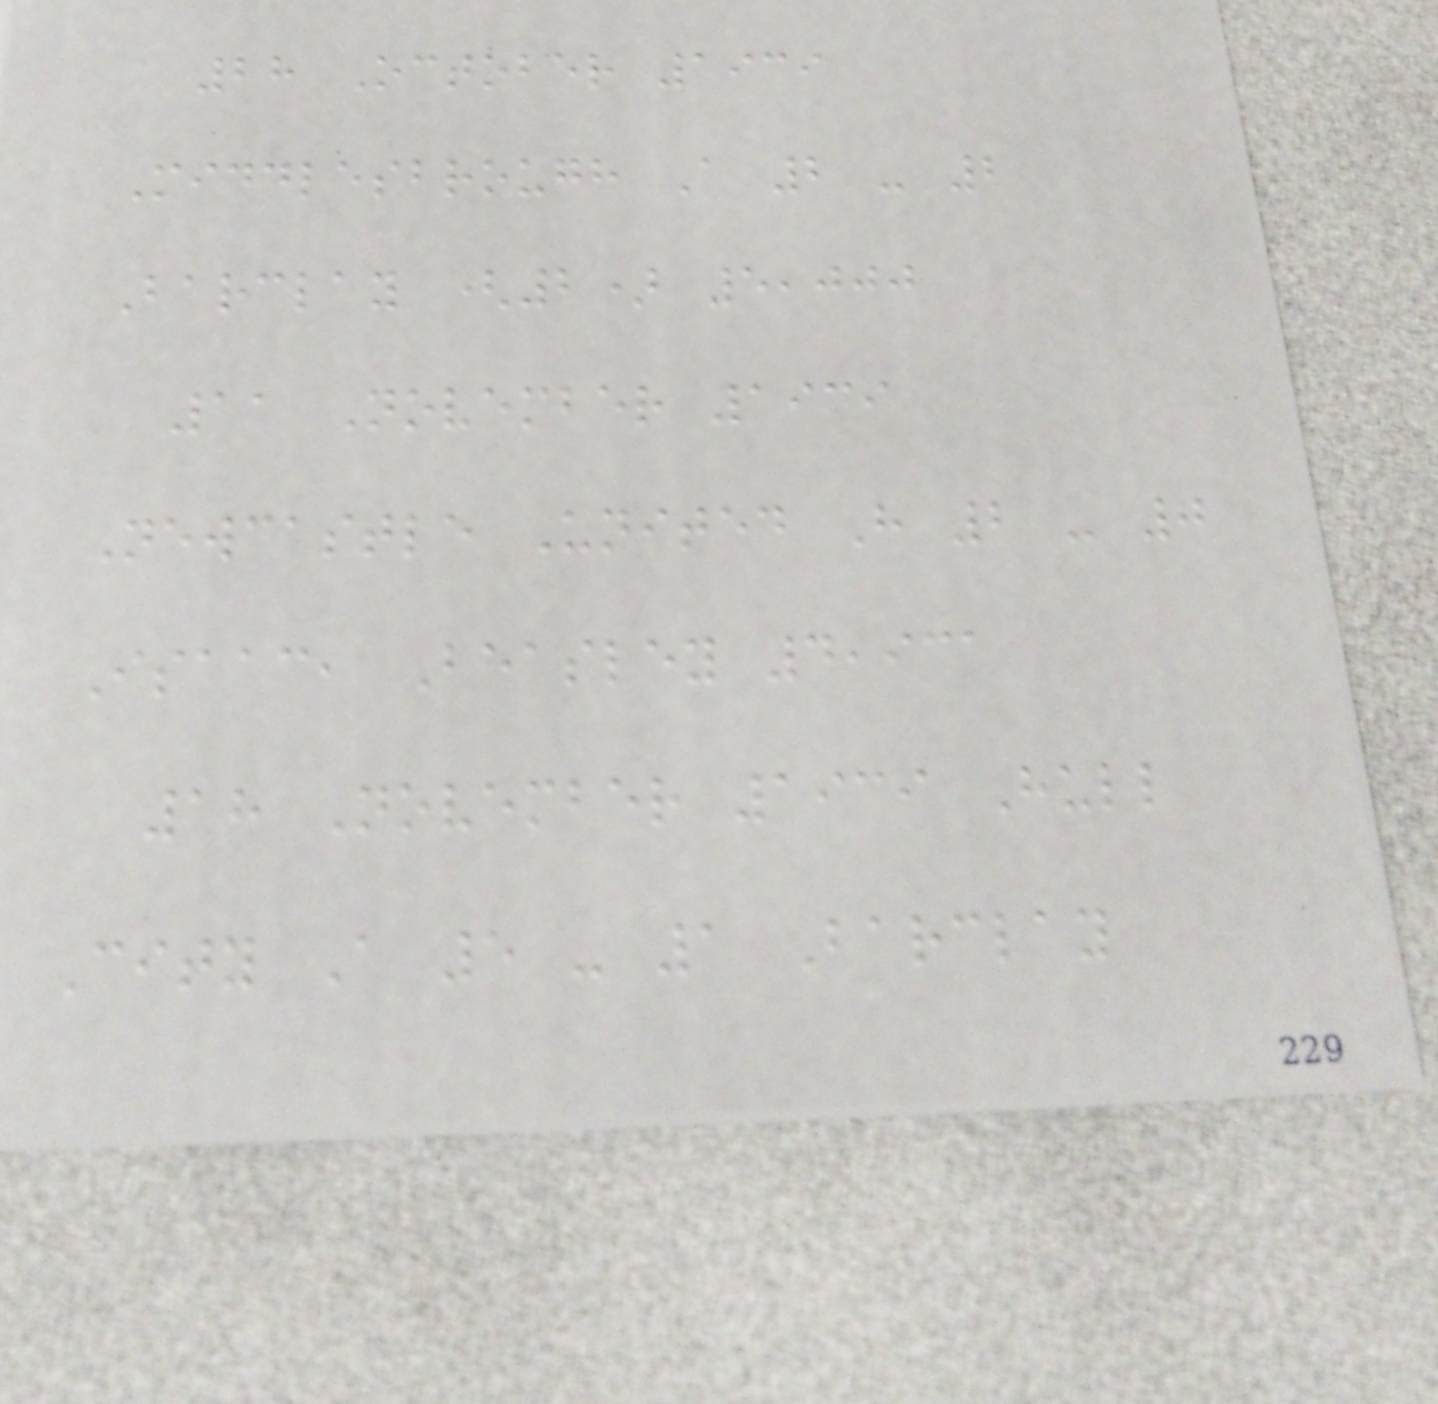28 October 1939
Middlesbrough A 2 - 2
Barclay (2) 5,000
11 November 1939
Newcastle United H 2 - 0
Isaac, Beasley 4,931
18 November 1939 Hull
City A 5 - 1 Barclay
